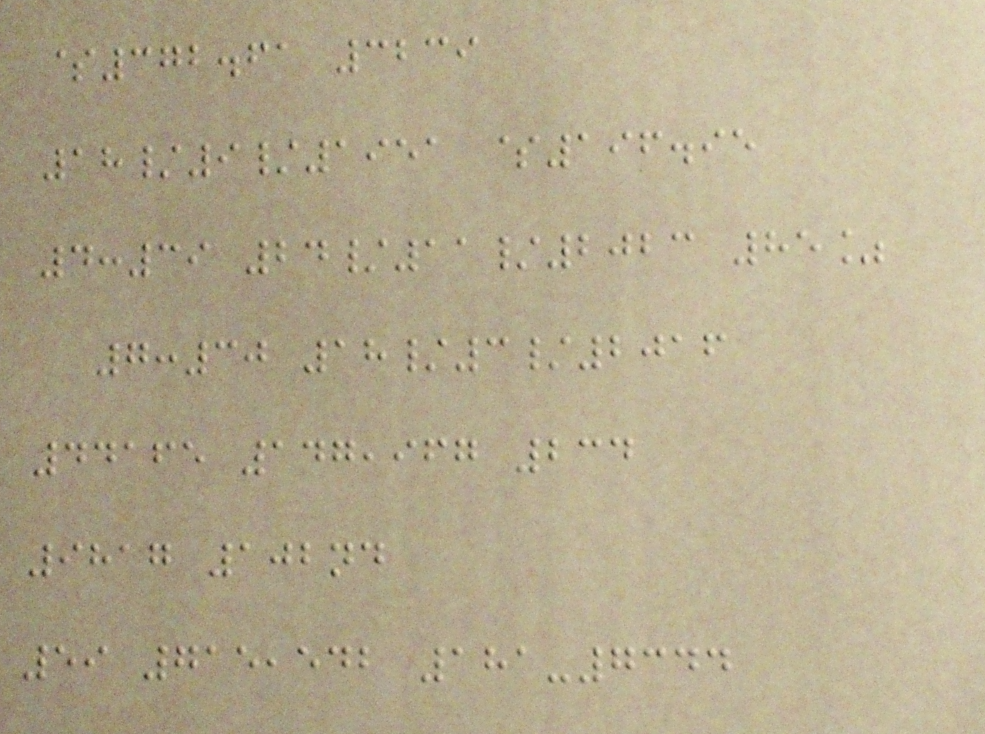$372.61 3239
18/9/1951 $196.95
4:39 24/11/2023 85%
7:30 18/3/2016
44165 147,967 234
9817 102nd
59 715,542 181-7344
